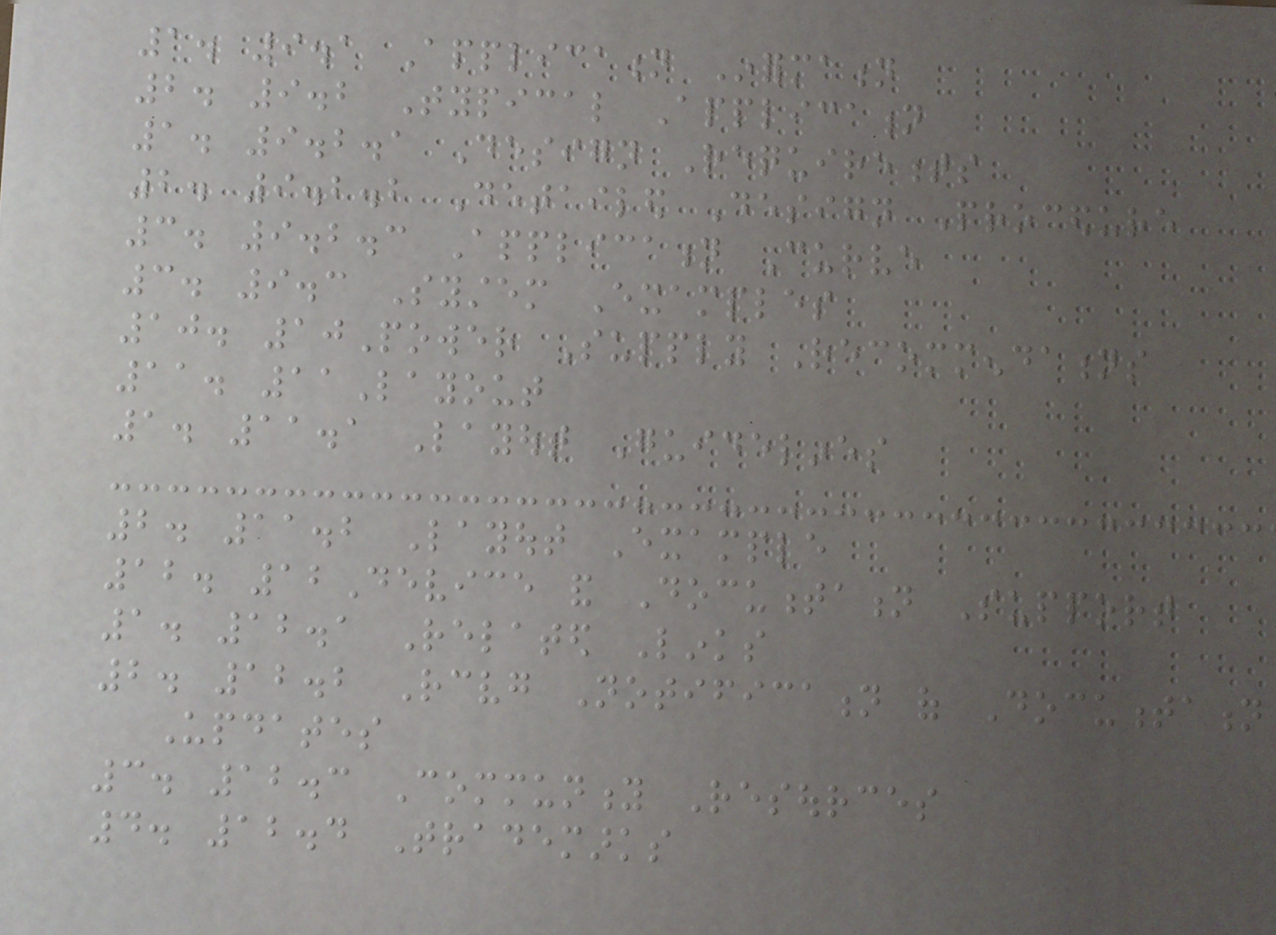1. 9.1 Application Information
2. 9.2 Typical Application
1. 9.2.1 Design Requirements
2. 9.2.2 Detailed Design Procedure
3. 9.2.3 Application Curve
3. 9.3 System Examples
10. 10Power Supply Recommendations
11. 11Layout
1. 11.1 Layout Guidelines
2. 11.2 Layout Example
12. 12Device and Documentation Support
1. 12.1 Related Links
2. 12.2 Receiving Notification of Documentation
Updates
3. 12.3 Community Resources
4. 12.4 Trademarks
